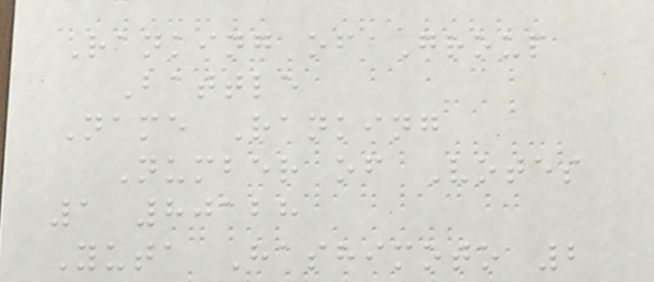Ranking of Group
Battle
Name Ranking
Number of Votes
1 80128
Yuta Hashimoto 2
